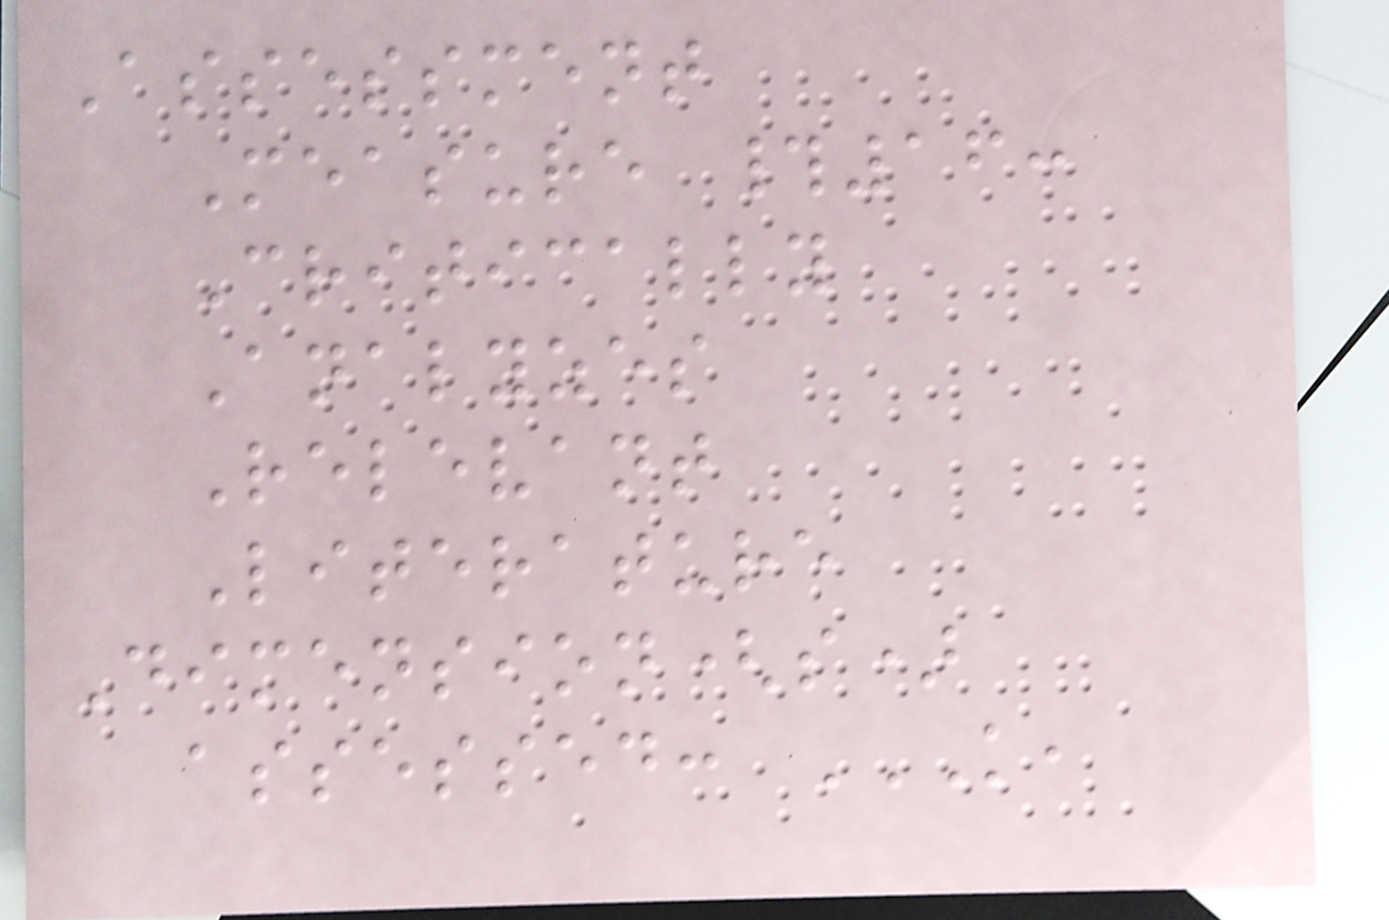Assessment
Measure #16:
Critically
Analyzes
Relevant
Literature
Dimension(s)
assessed: K,
